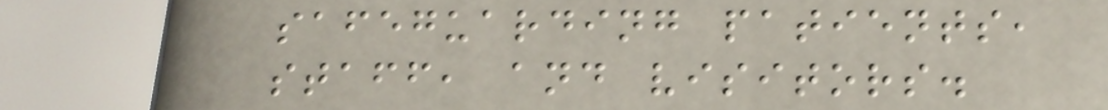safeguarding patients,
staff, and visitors.
